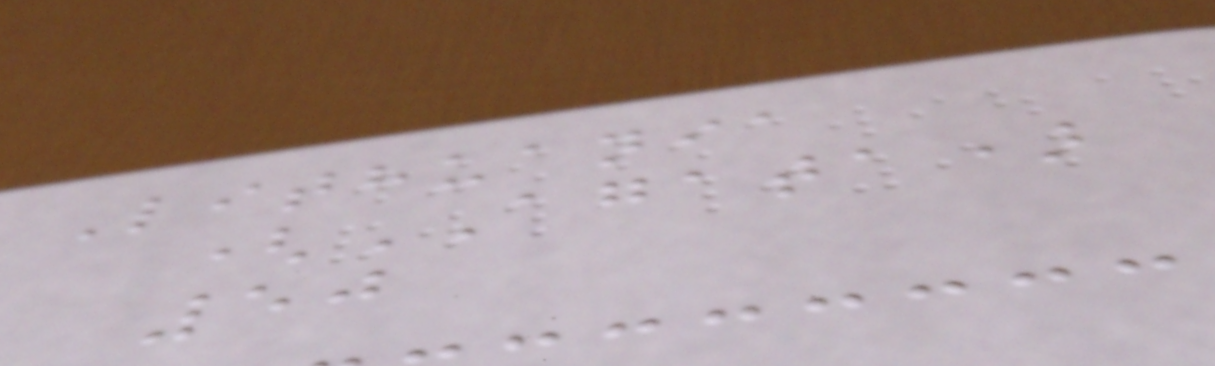Lithuania
(AGATA)
50
